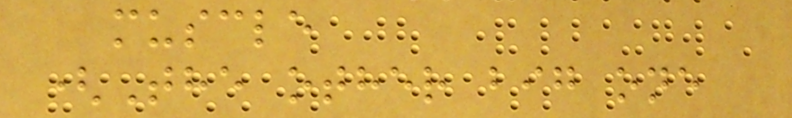muscle
(The other big one
